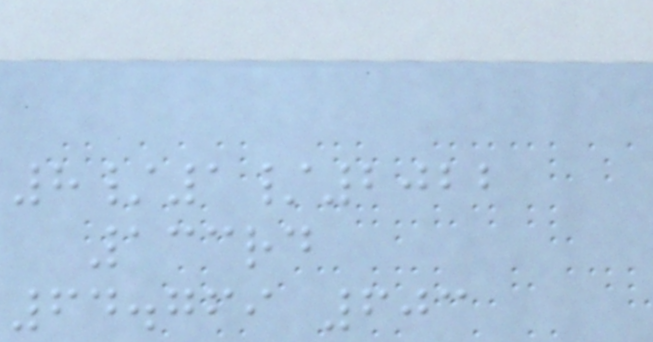8/1/2022
133rd
64.769 603
